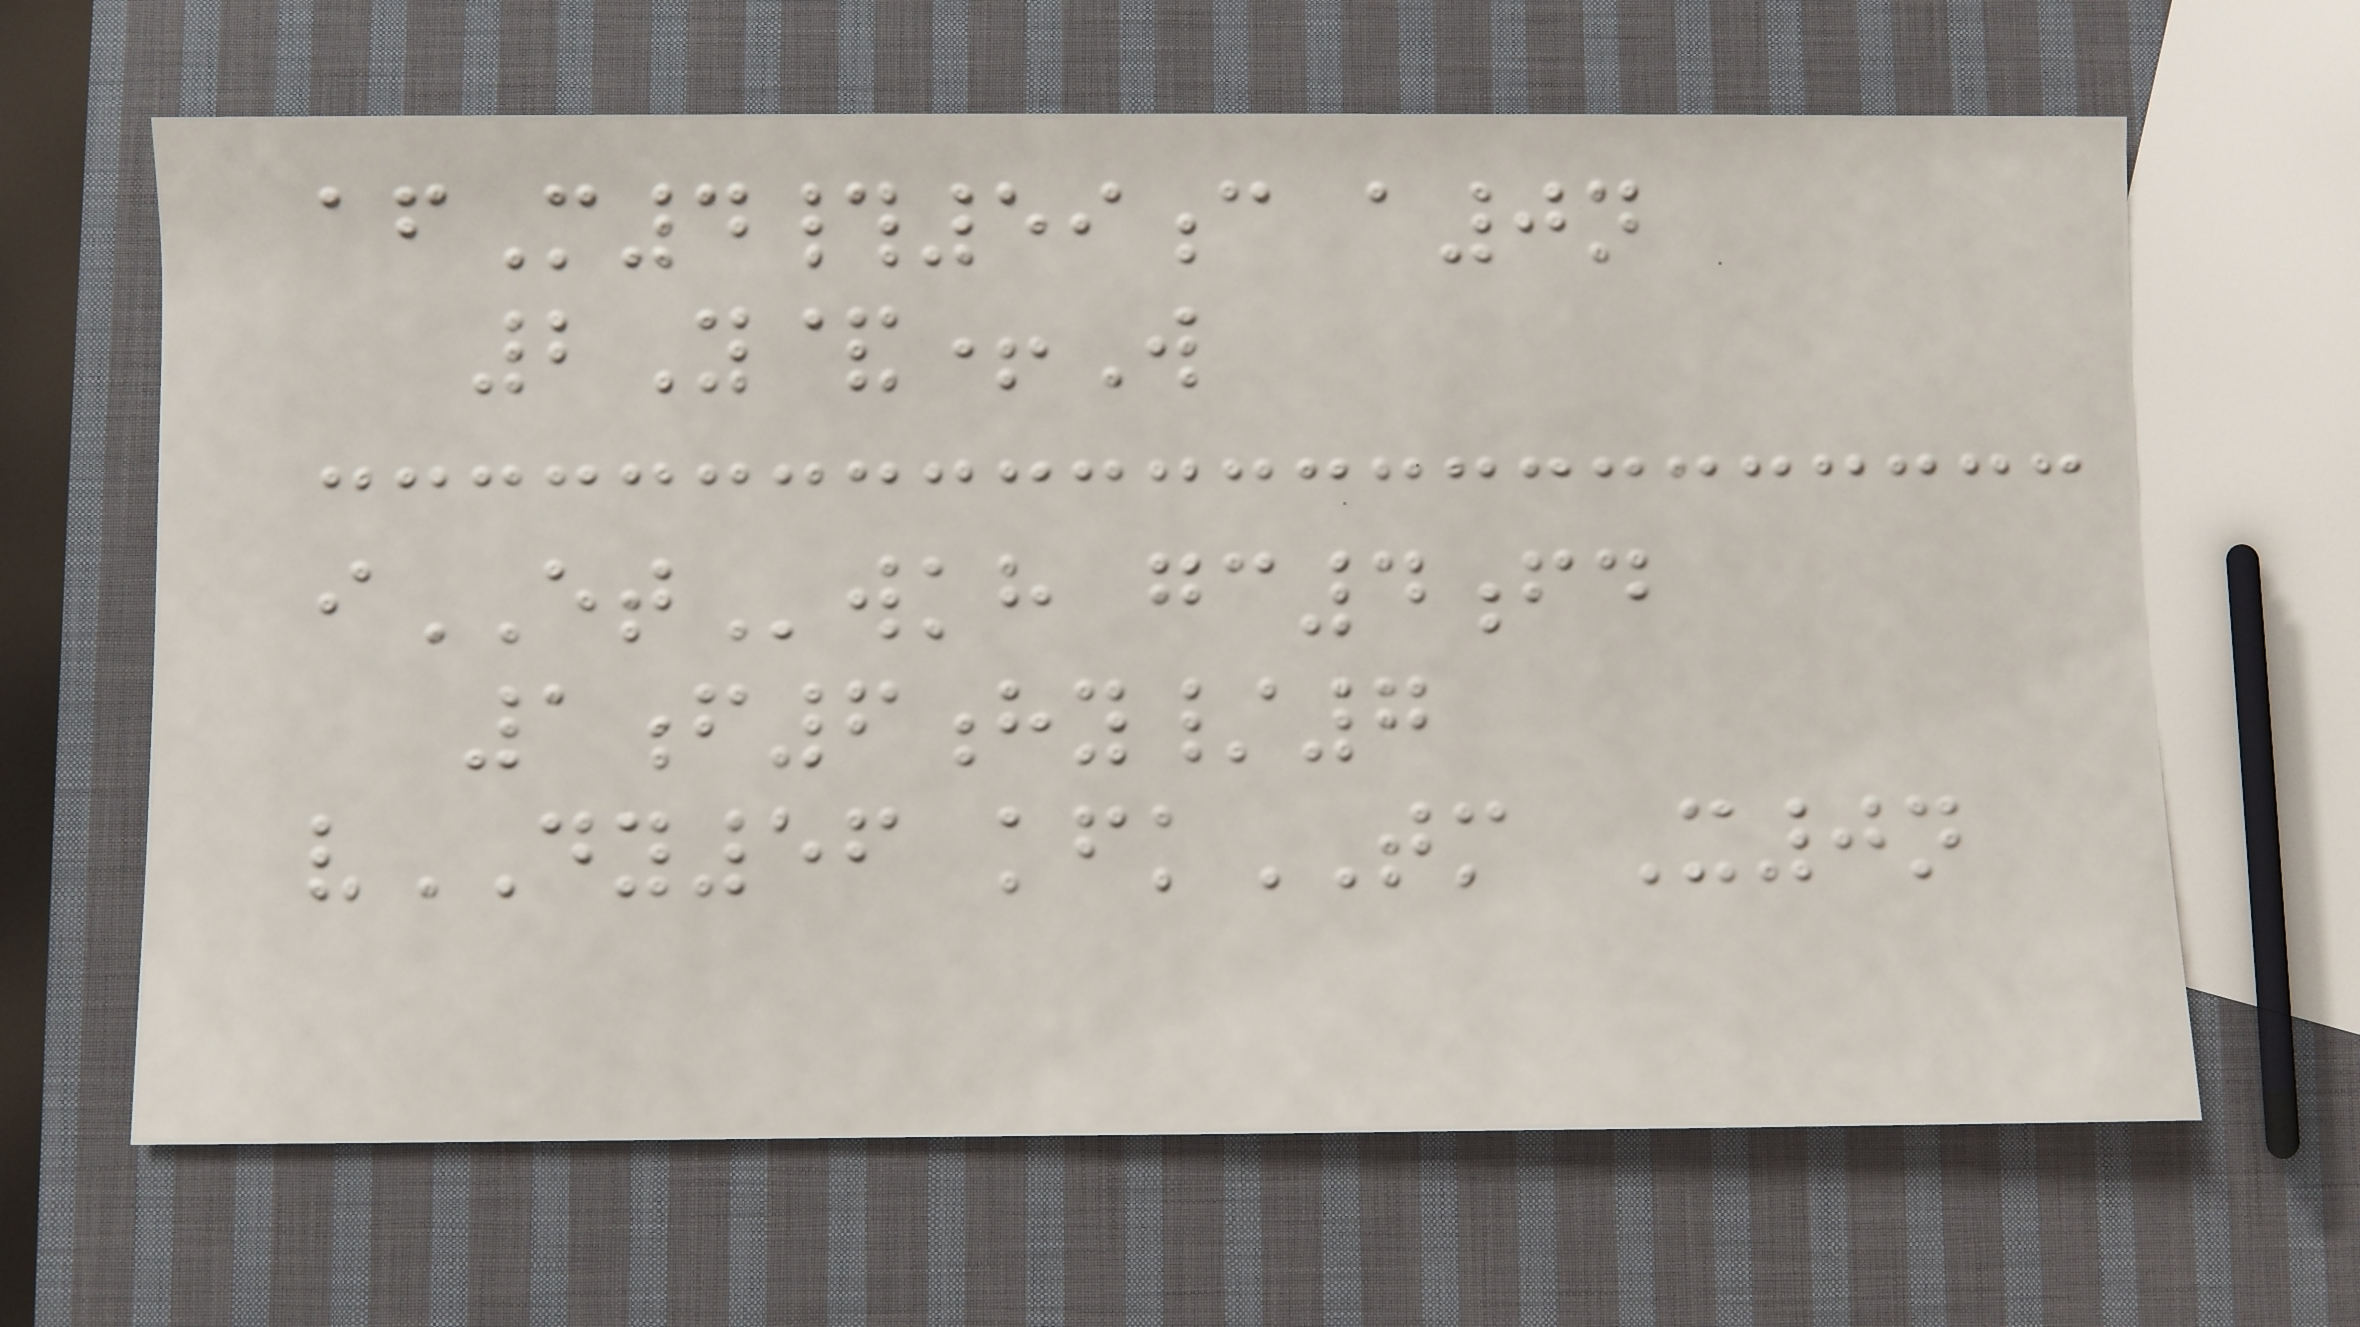afM4#59c a0n
2Y&+W
iETwkh gc4fd
1f6hy/7
vDY56 kfkTM X0n
